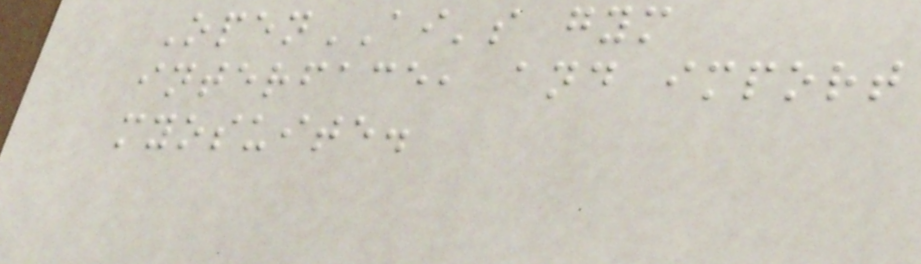OpenAI's gym
interface, and import
myosuite.
